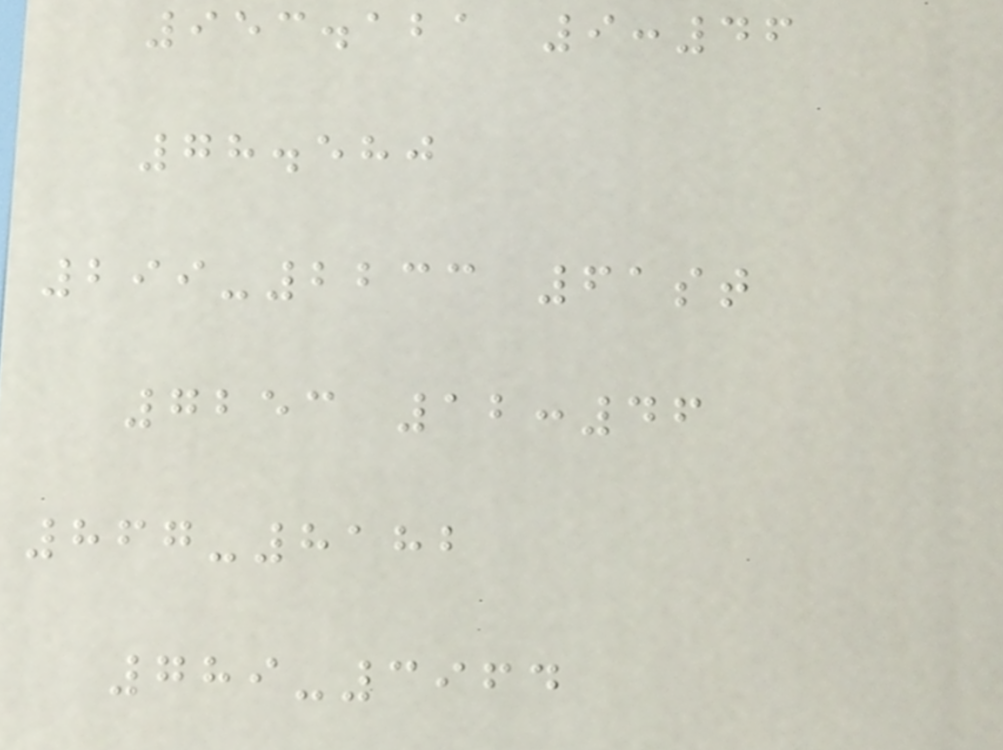953.121 9:46
78.580
299-2233 61st
7253 12:46
867-8182
789-3964
